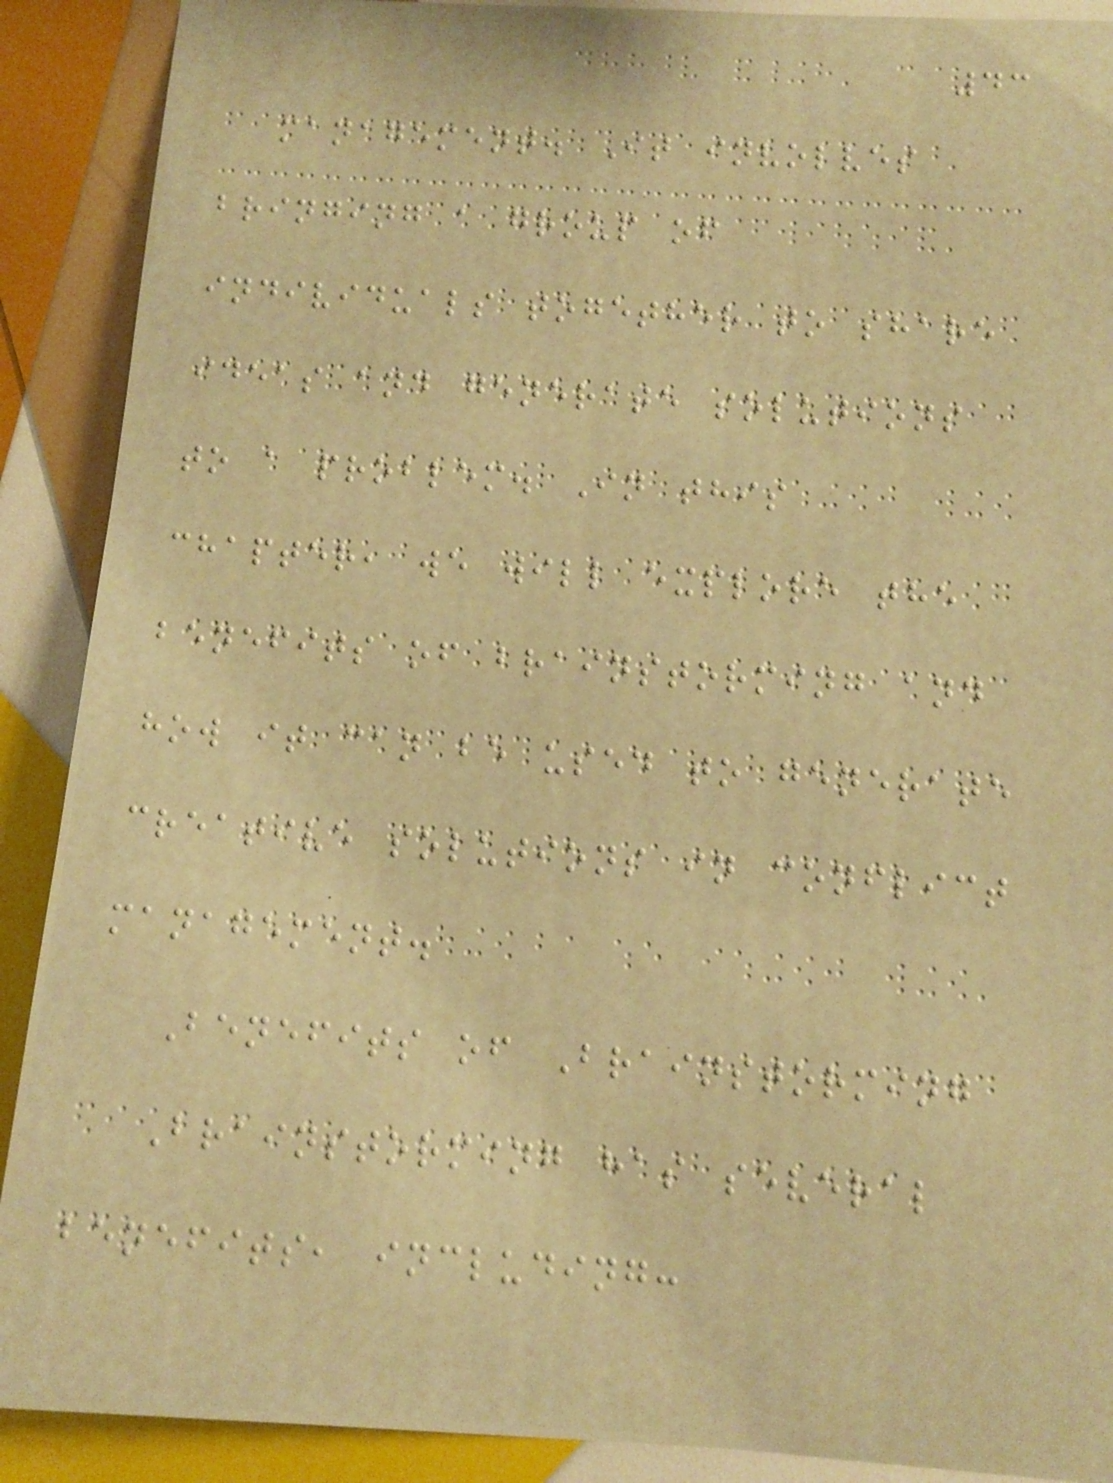43
management. It involves
bringing a group of
individuals together to share
ideas and generate solutions
to a problem. In this
chapter, we will explore the
benefits of brainstorming and
how it can be used to generate
creative solutions in conflict
management.
Benefits of Brainstorming
Brainstorming has several
benefits, including:
